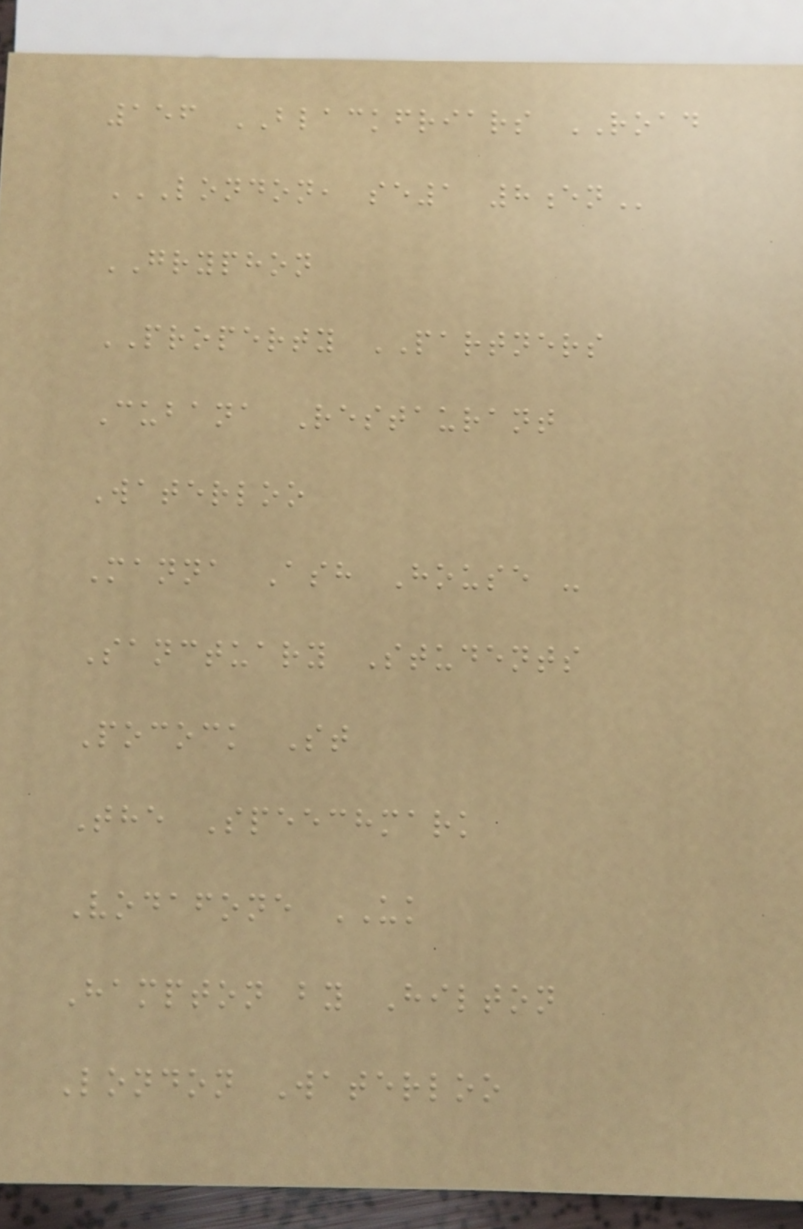156 BLACKFRIARS ROAD
LONDON, SE1 8EN
GRYPHON
PROPERTY PARTNERS
Cubana Restaurant
Waterloo
Manna Ash House -
Sanctuary Students
Pocock St
The Speechmark
Vodafone UK
Hampton by Hilton
London Waterloo
